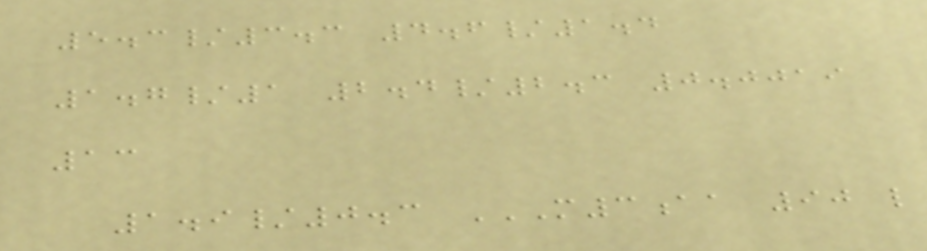5.3/3.3 4.6/1.4
1.7/1 2.4/2.3 0.0019
13
1.9/0.3 M3AA 90 L
